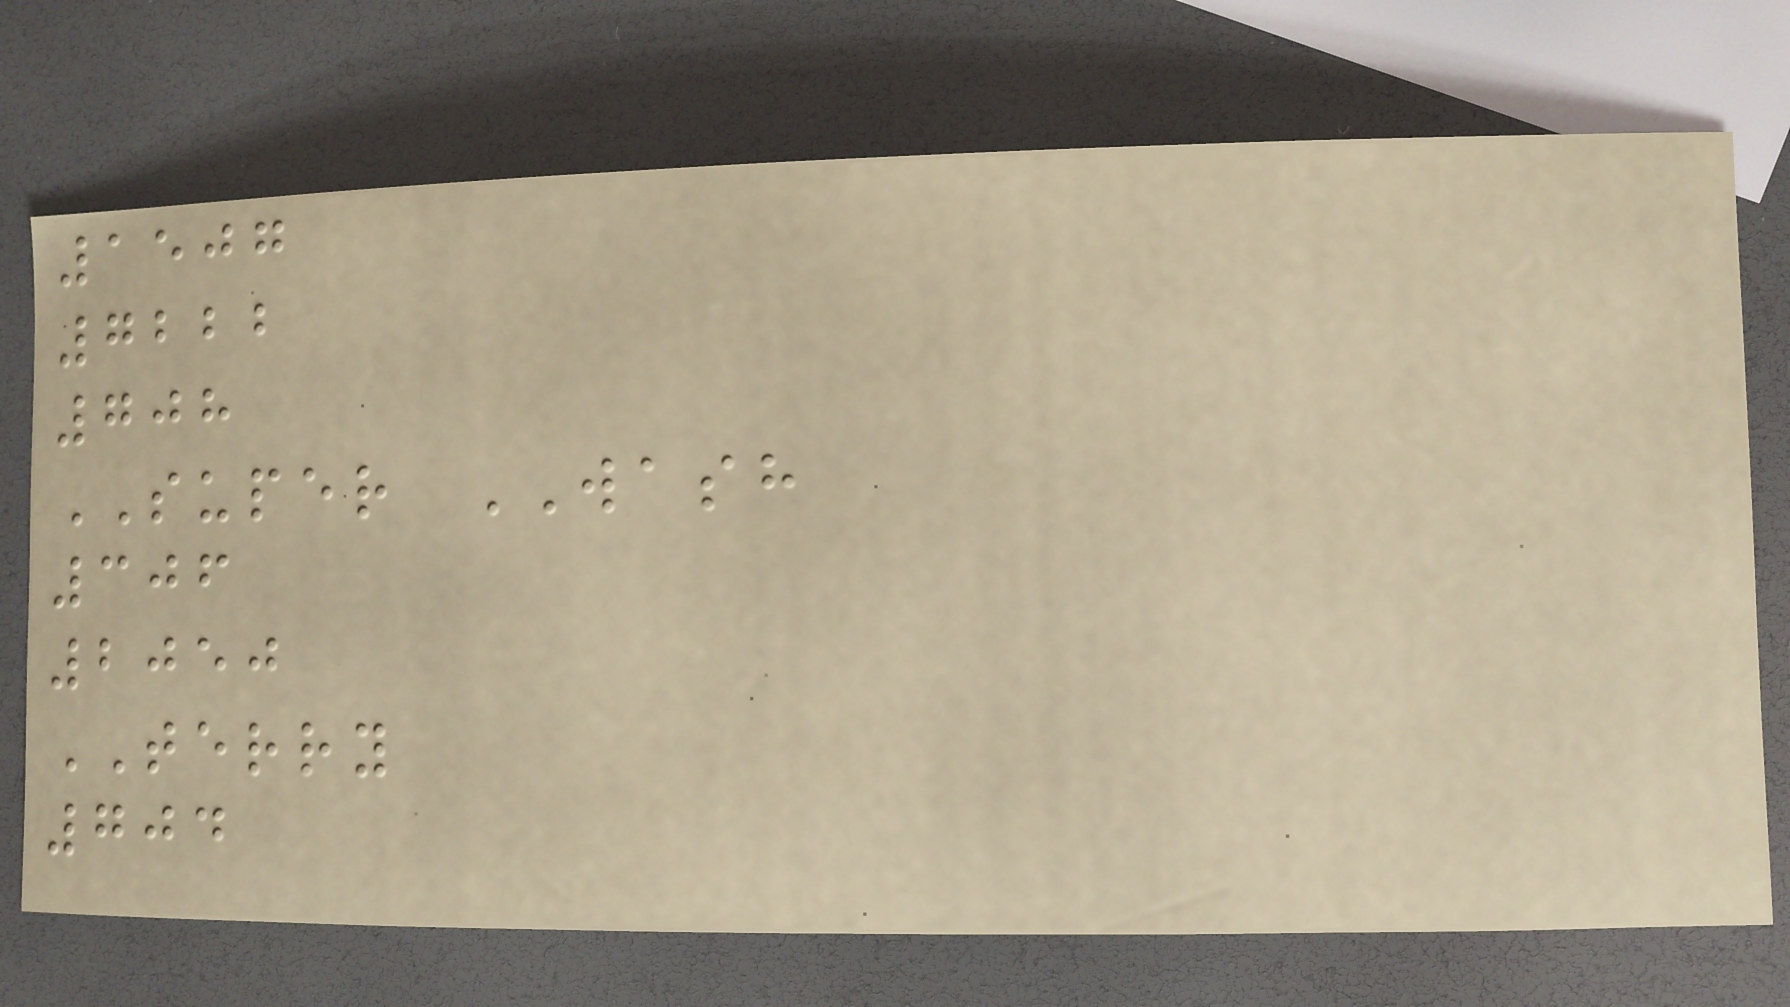1507
7222
708
SUPER WASH
306
2050
TERRY
704
